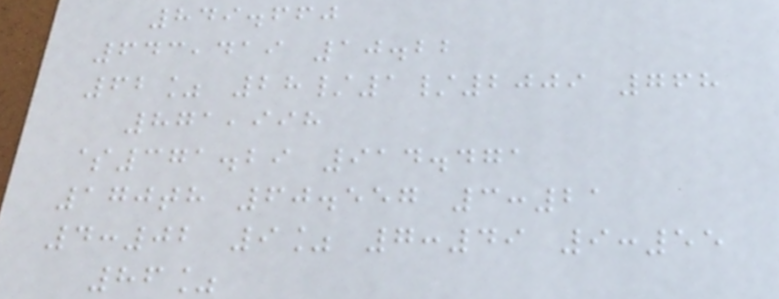849.660
643,419 10.22
62% 28/1/2009 768
871,998
$371.29 914.471
170th 60.557 3:21
4:02 9% 7:49 9:55
86%
